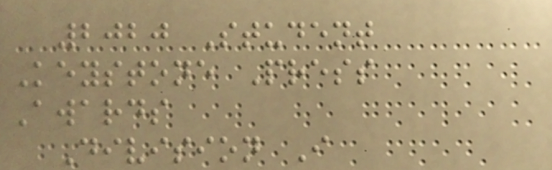2020 Student
Keystone Press
Awards
Division I
